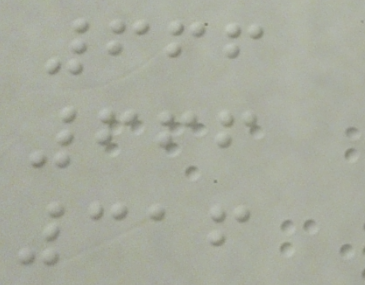666
666
316
